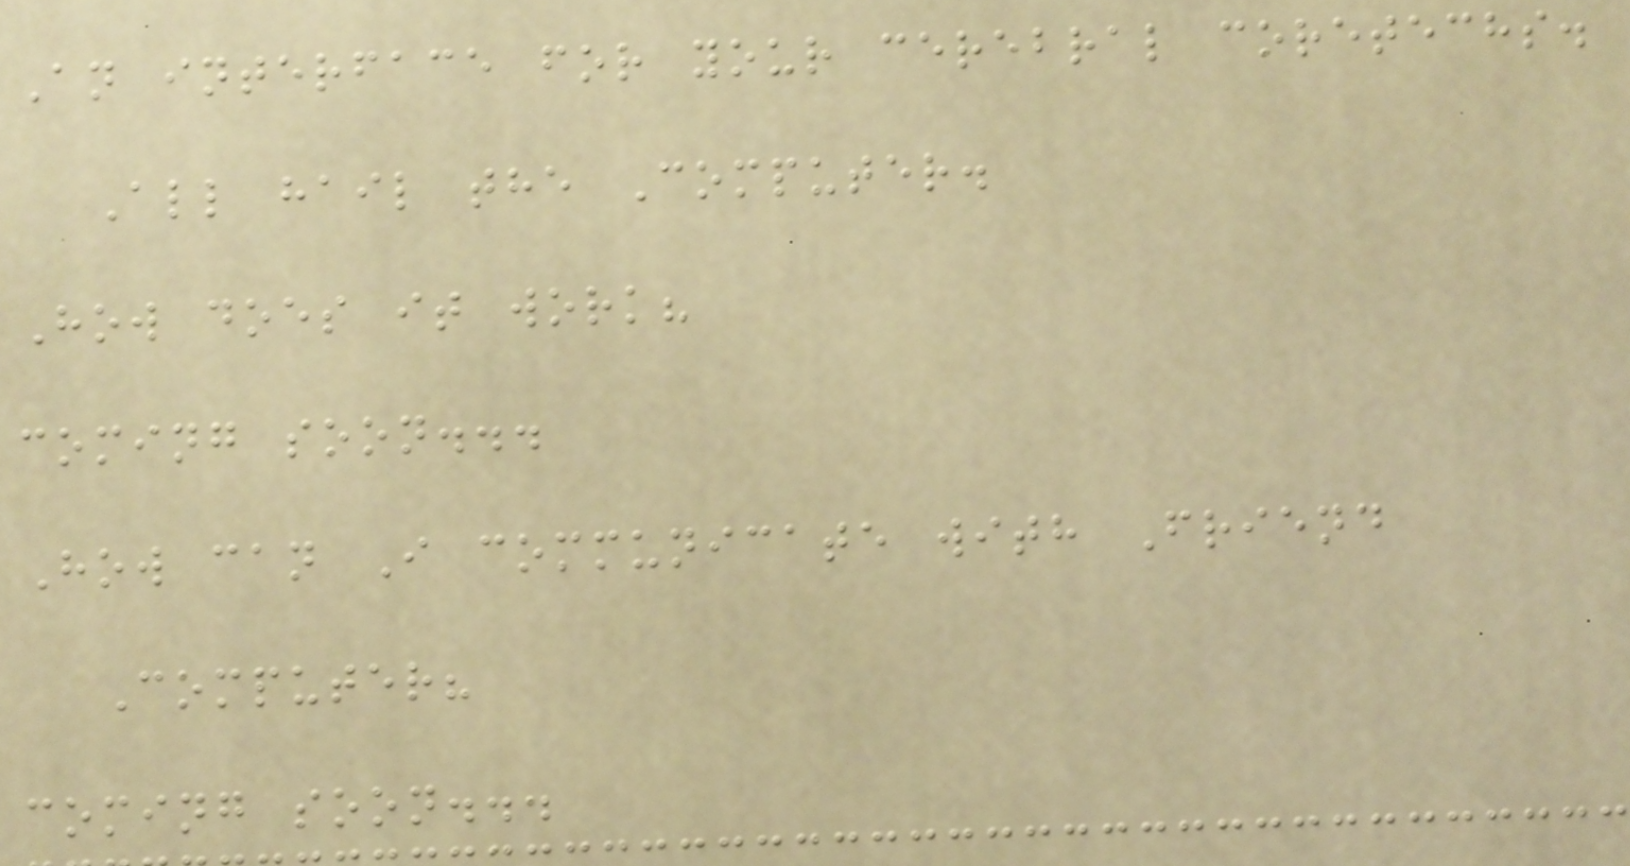An interface for your cerebral coretechs.
All hail the Computer.
How does it work?
coming soon...
How can I communicate with Friend
Computer?
coming soon...
